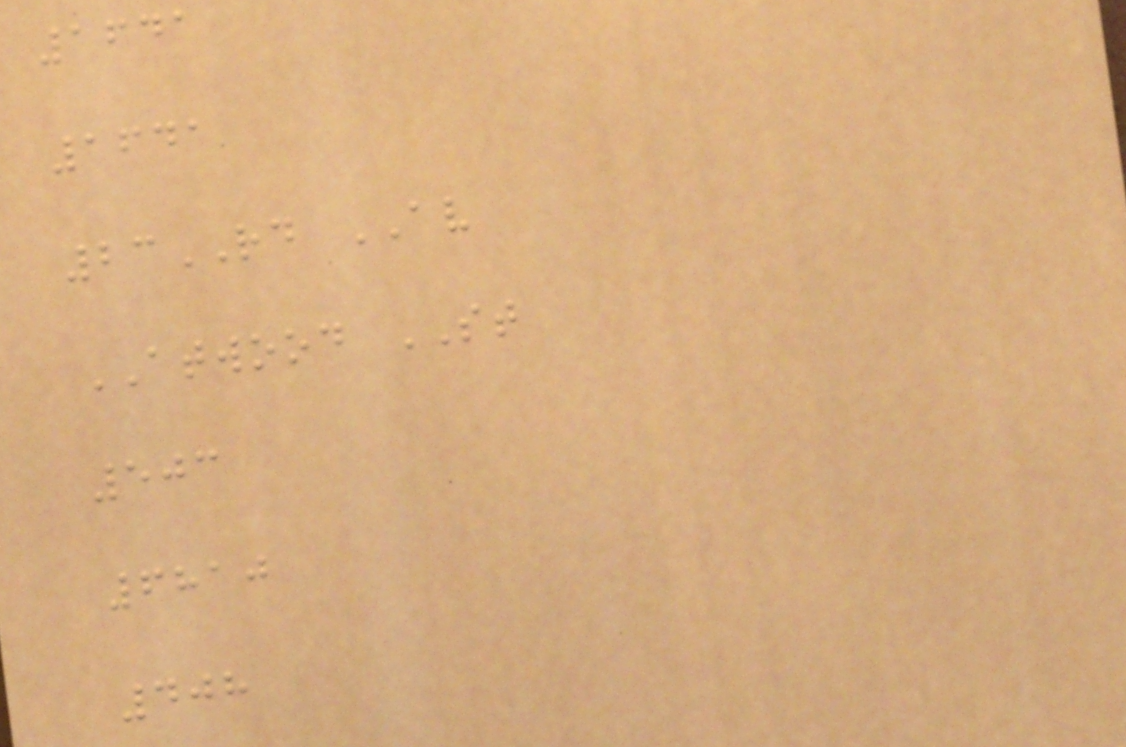1641
1641
23RD AV
ATWOOD ST
503
6810
408
